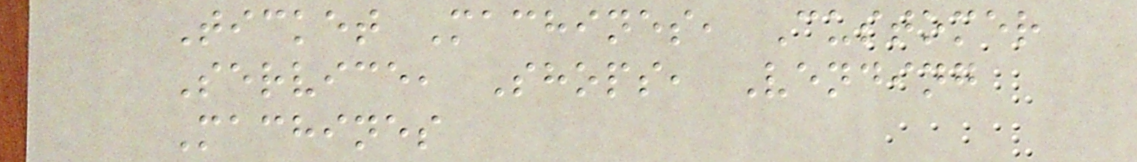Ticket Machines, Customer
Service, Shops, Vending
Machines
